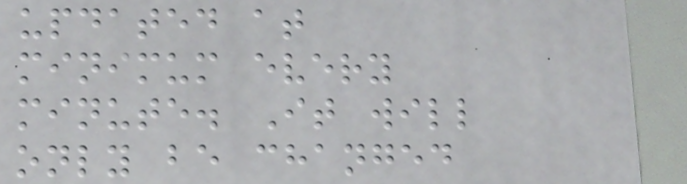updated at
minimum every
minute. It will
only be changed
